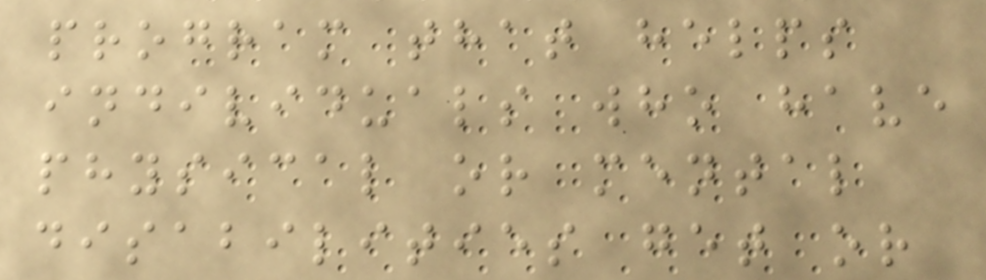program that helps
individuals who have
physical or mental
disabilities get or
